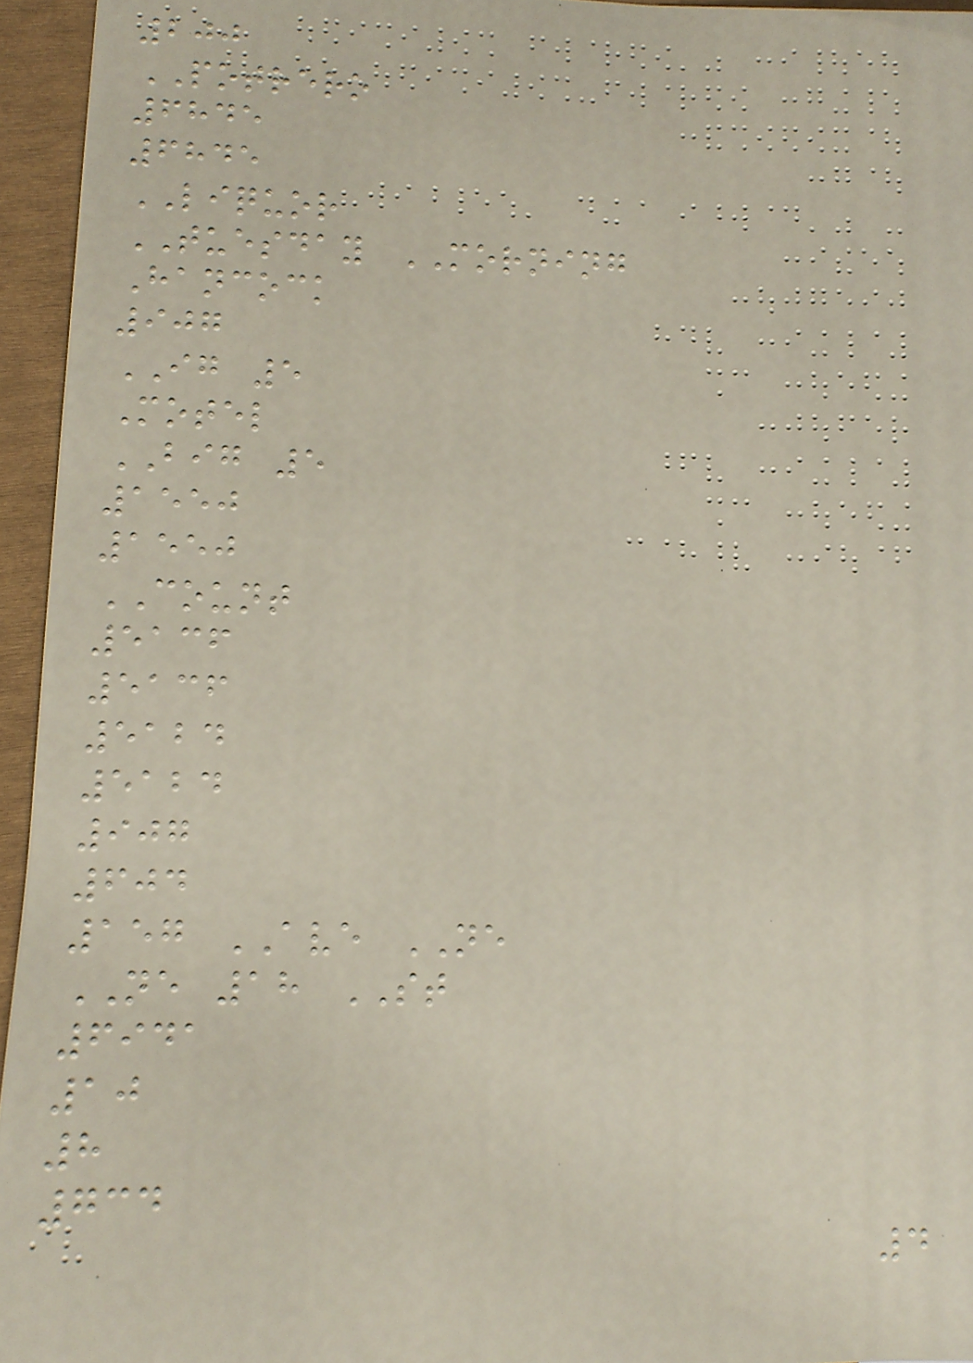200
POTRERO
6845
6845
LIQUOR
TUESDAY MORNING
Hancock
907
IG 5
Motel
BIG 5
1550
1550
COUNT
5136
5136
5124
5124
907
604
157 AVE NE
NE 18 ST
6941
10
8
734
4
